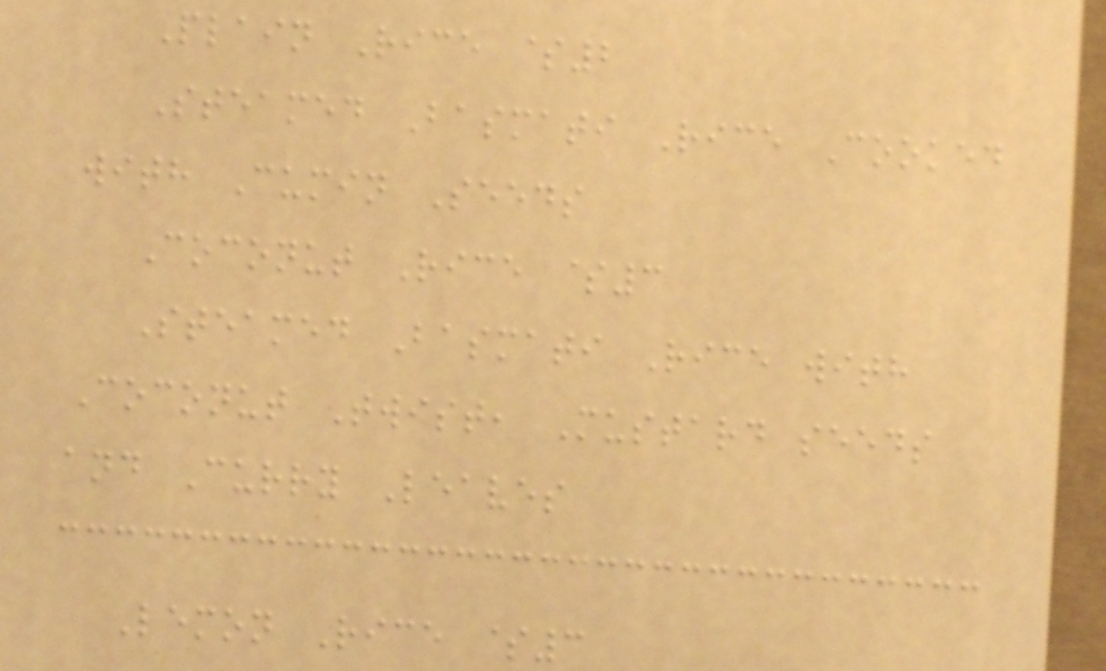Plain Rice $2
Steamed Basmati Rice Cooked
with Cumin Seeds
Coconut Rice $3
Steamed Basmati Rice with
Coconut Twist, Mustard seeds
and Curry Leaves
Lemon Rice $3
